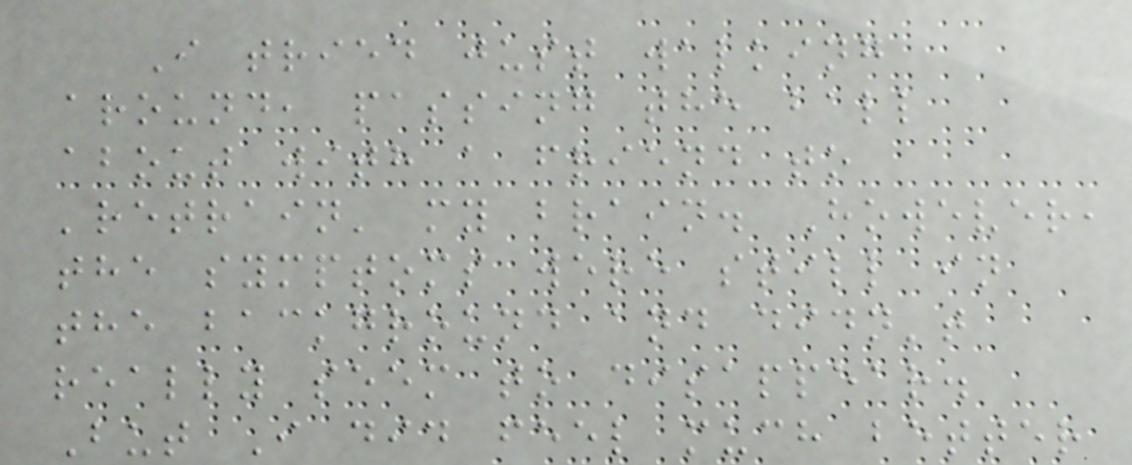I tried just walking
around, passing the ball
about with a friend to
'retrain' my brain. However,
the symptoms were still in
the background and didn't
really seem to disappear.
But I did feel much better
